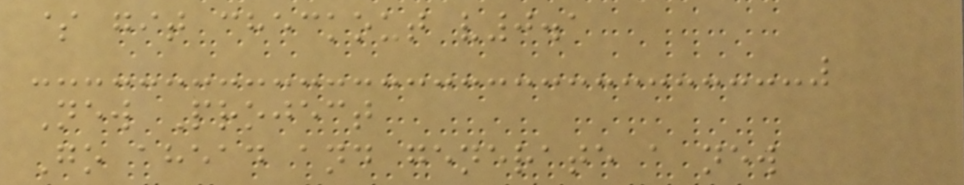$ git checkout v0.1
New Project
Go ahead and generate a new
